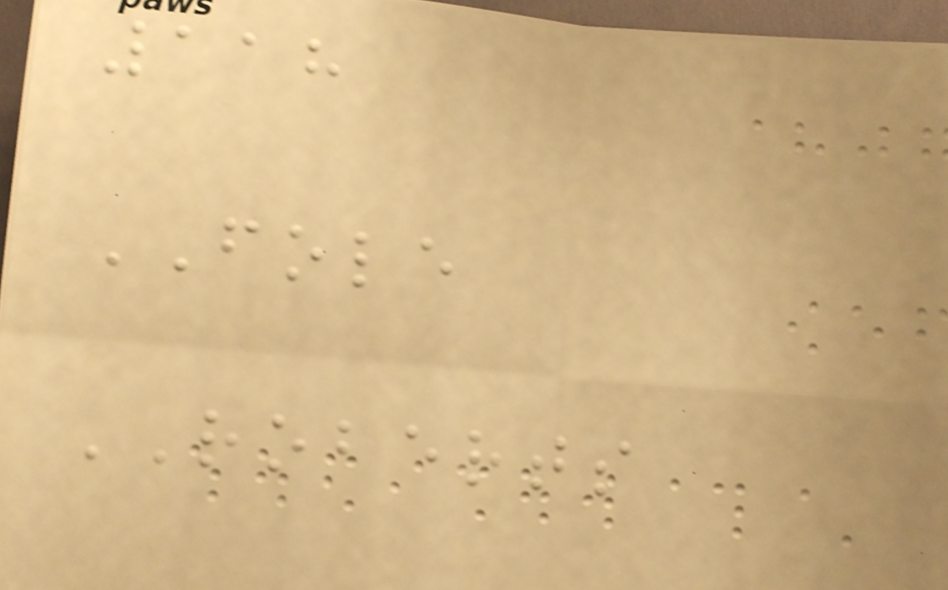118
FOLE
ROBERTS
